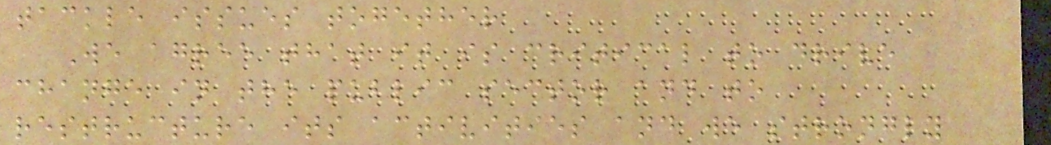tackle issues together
We agree that it is critical to drive
change in the public sector and to
restructure its activities and we strongly
